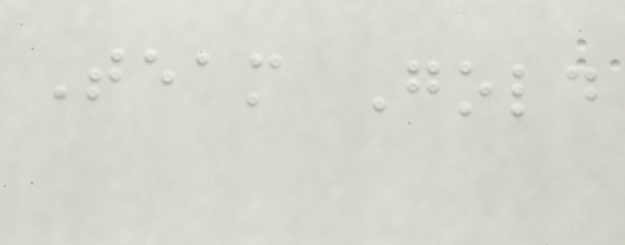Team Gold
